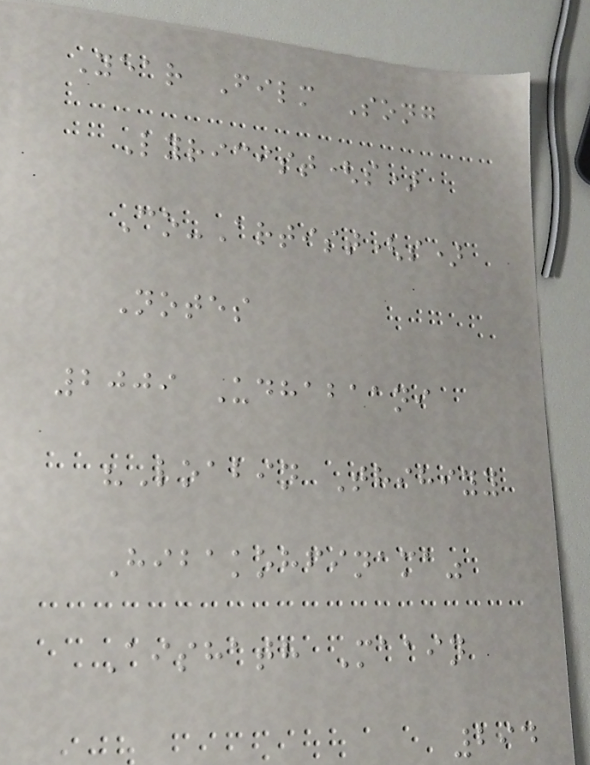Year Film Song
Lyricist(s)
Co-Artist(s)
Notes
2009 Udhabaani
"Loabin Thihiyy
Hibakohfinama"
Aishath Maain
294
